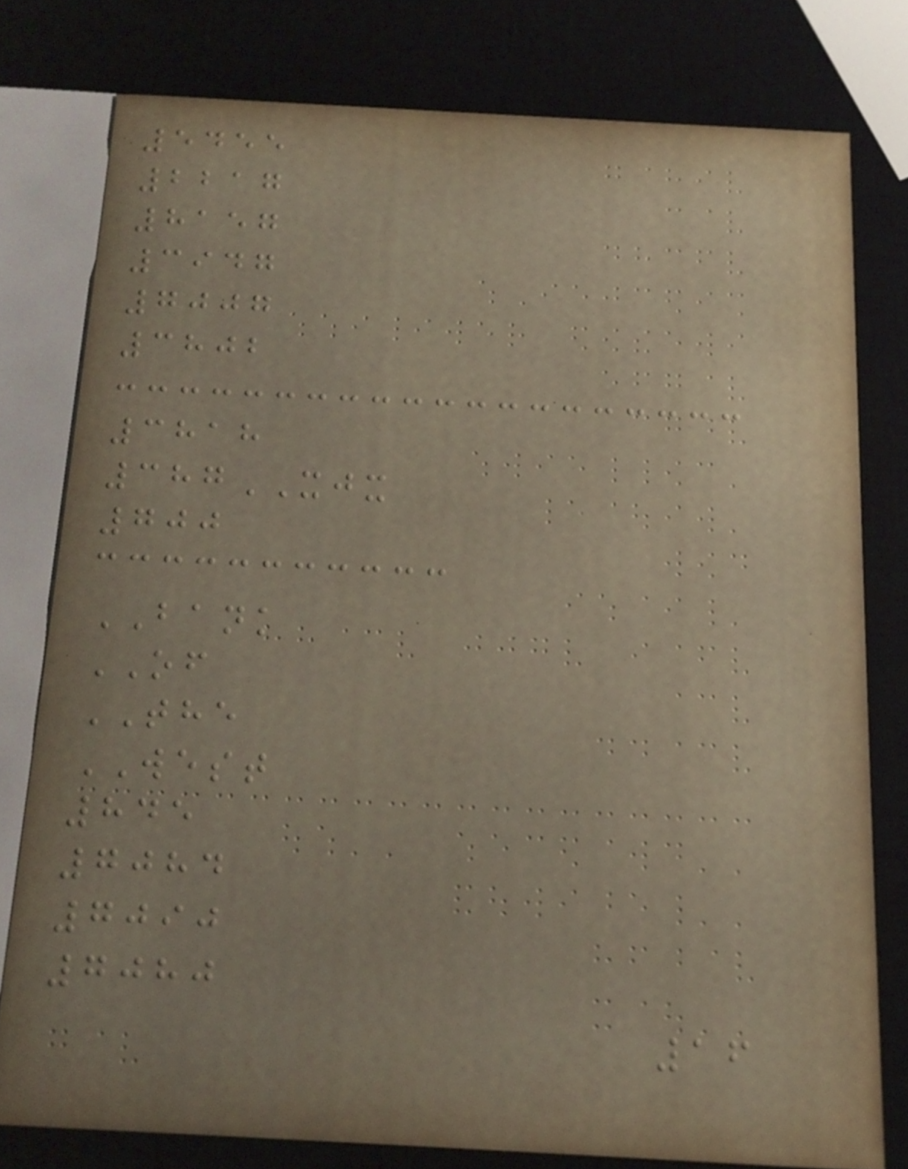5455
2217
8157
3947
7007
3802
3818
387XJX
700
BANK
OF
THE
WEST
845
7084
7090
7080
16
